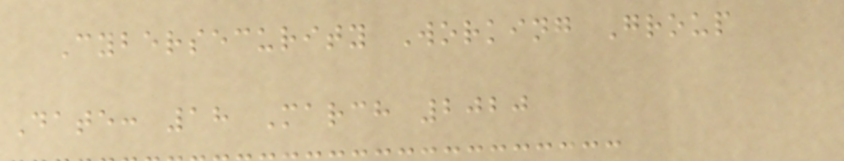Cybersecurity Working Group
Date: 18 March 2020
